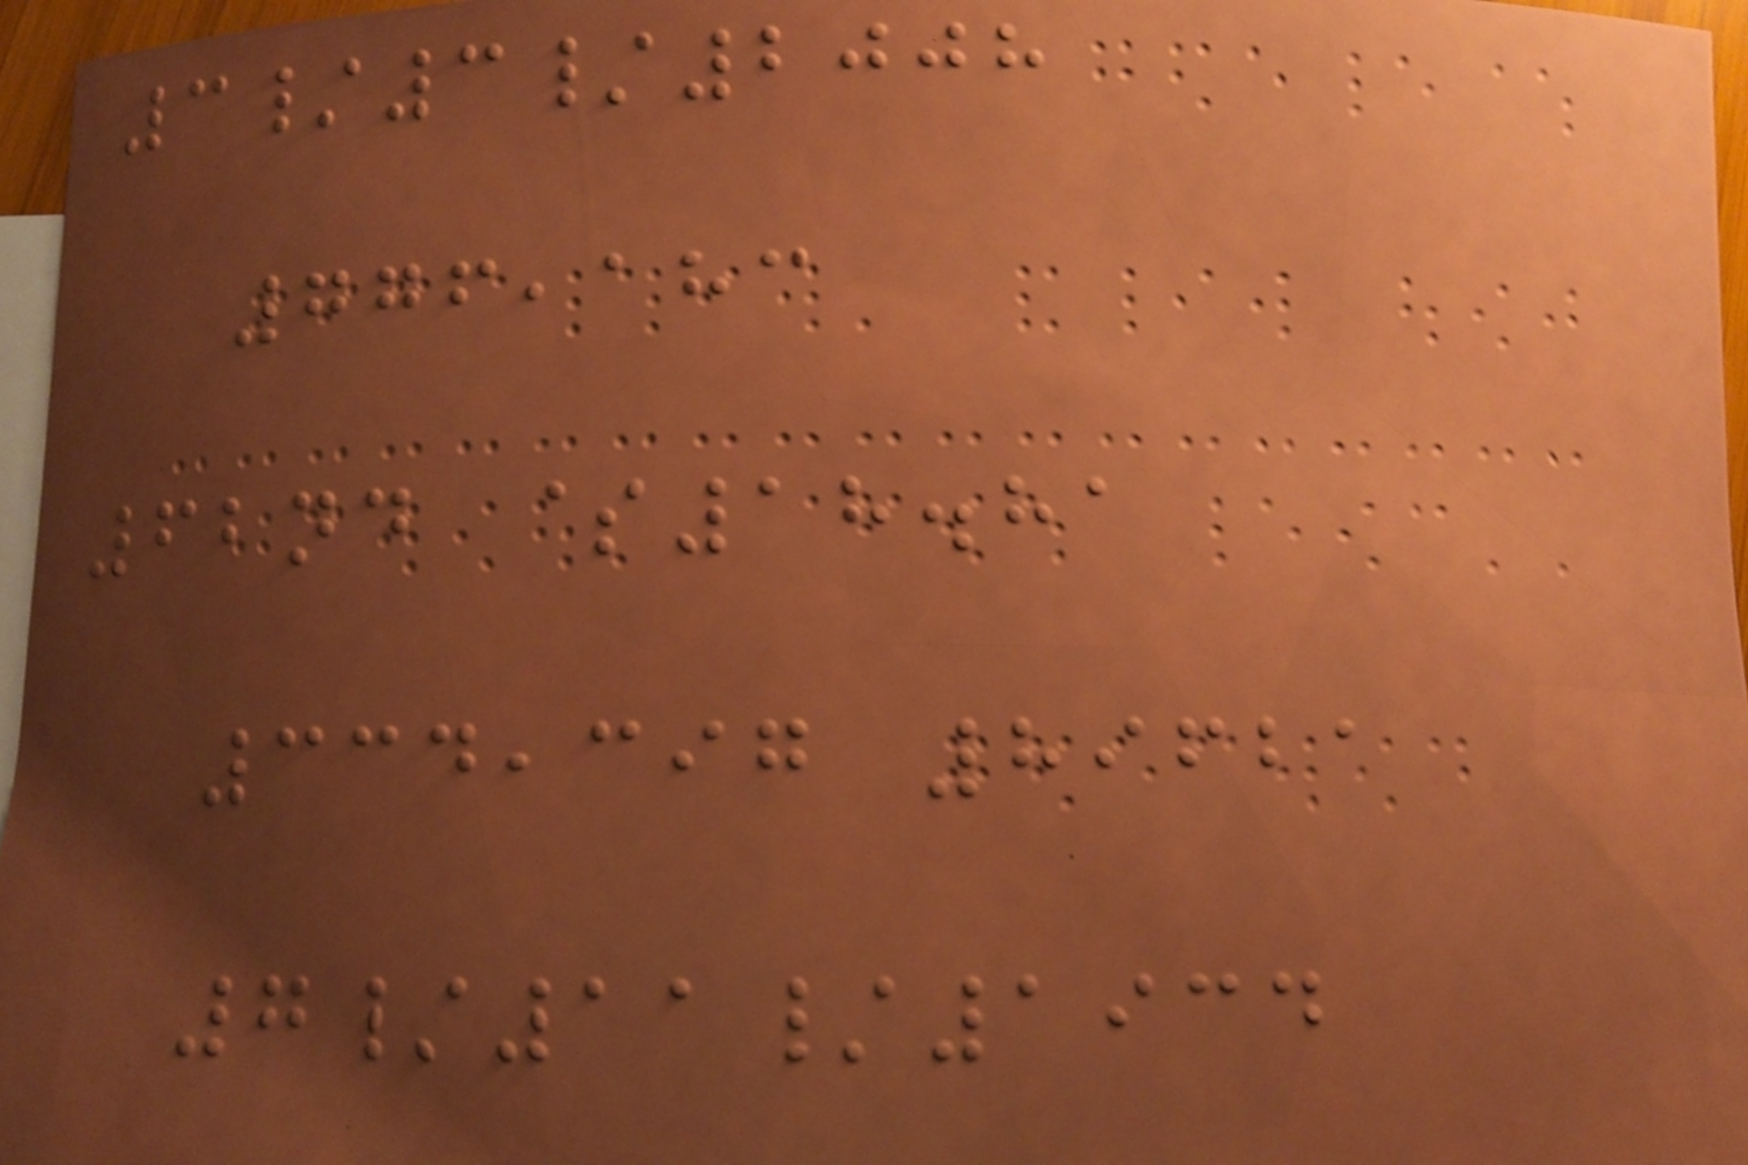3/3/2008
776,183
62nd $18.81
334,397 89621
7/11/1934
